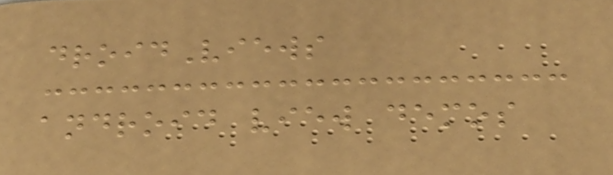droidViews
android view demos
